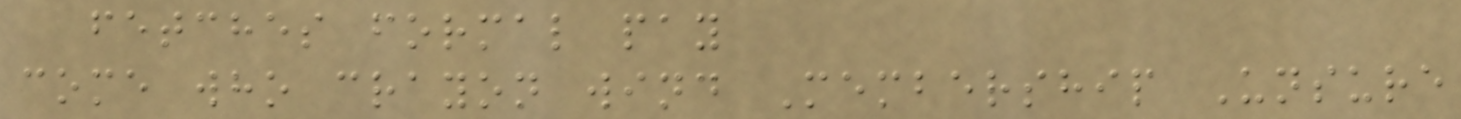fetches formal pay
come who crayon wind Membership Unsure
